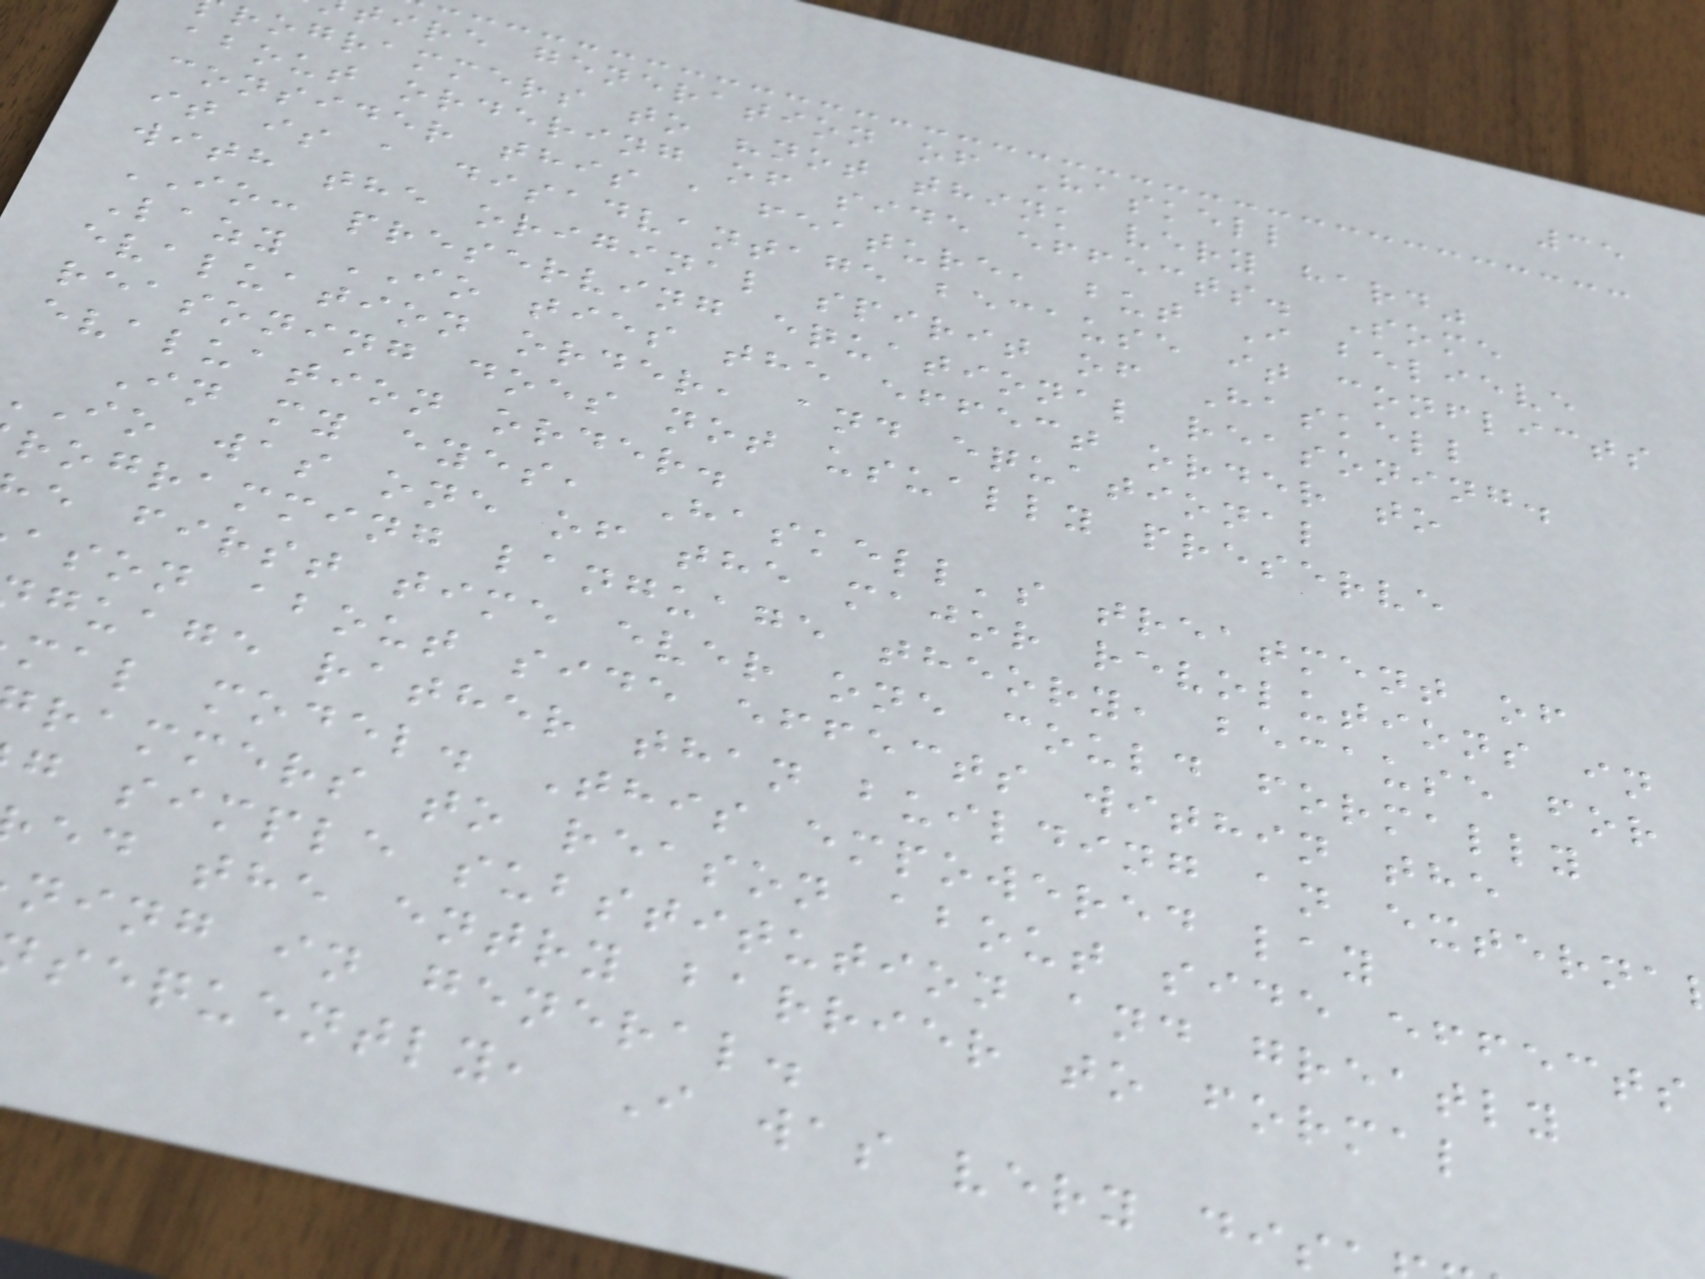35
ire generation of Haskell
rogrammers to "not think very hard"
about ordering of side effects. Some
consider this a feature, but I believe
it is a disadvantage because it conflicts
with the original spirit of Haskell
IO: preserving equational reasoning.
Lazy IO ties the effect order to
evaluation order, and equational
reasoning does not usually preserve
evaluation order.
In my eyes, Haskell's treatment of
io was one of the major revolutions in
rogramming language theory, because for
e first time ever one could formally
ason about side effects within the
guage rather than building an externa
mal model. This empowered lay
rammers to reason about side effects
g simple substitution and greatly
ed the entry barrier to formal
ning in general.
sequently, I was very dis
